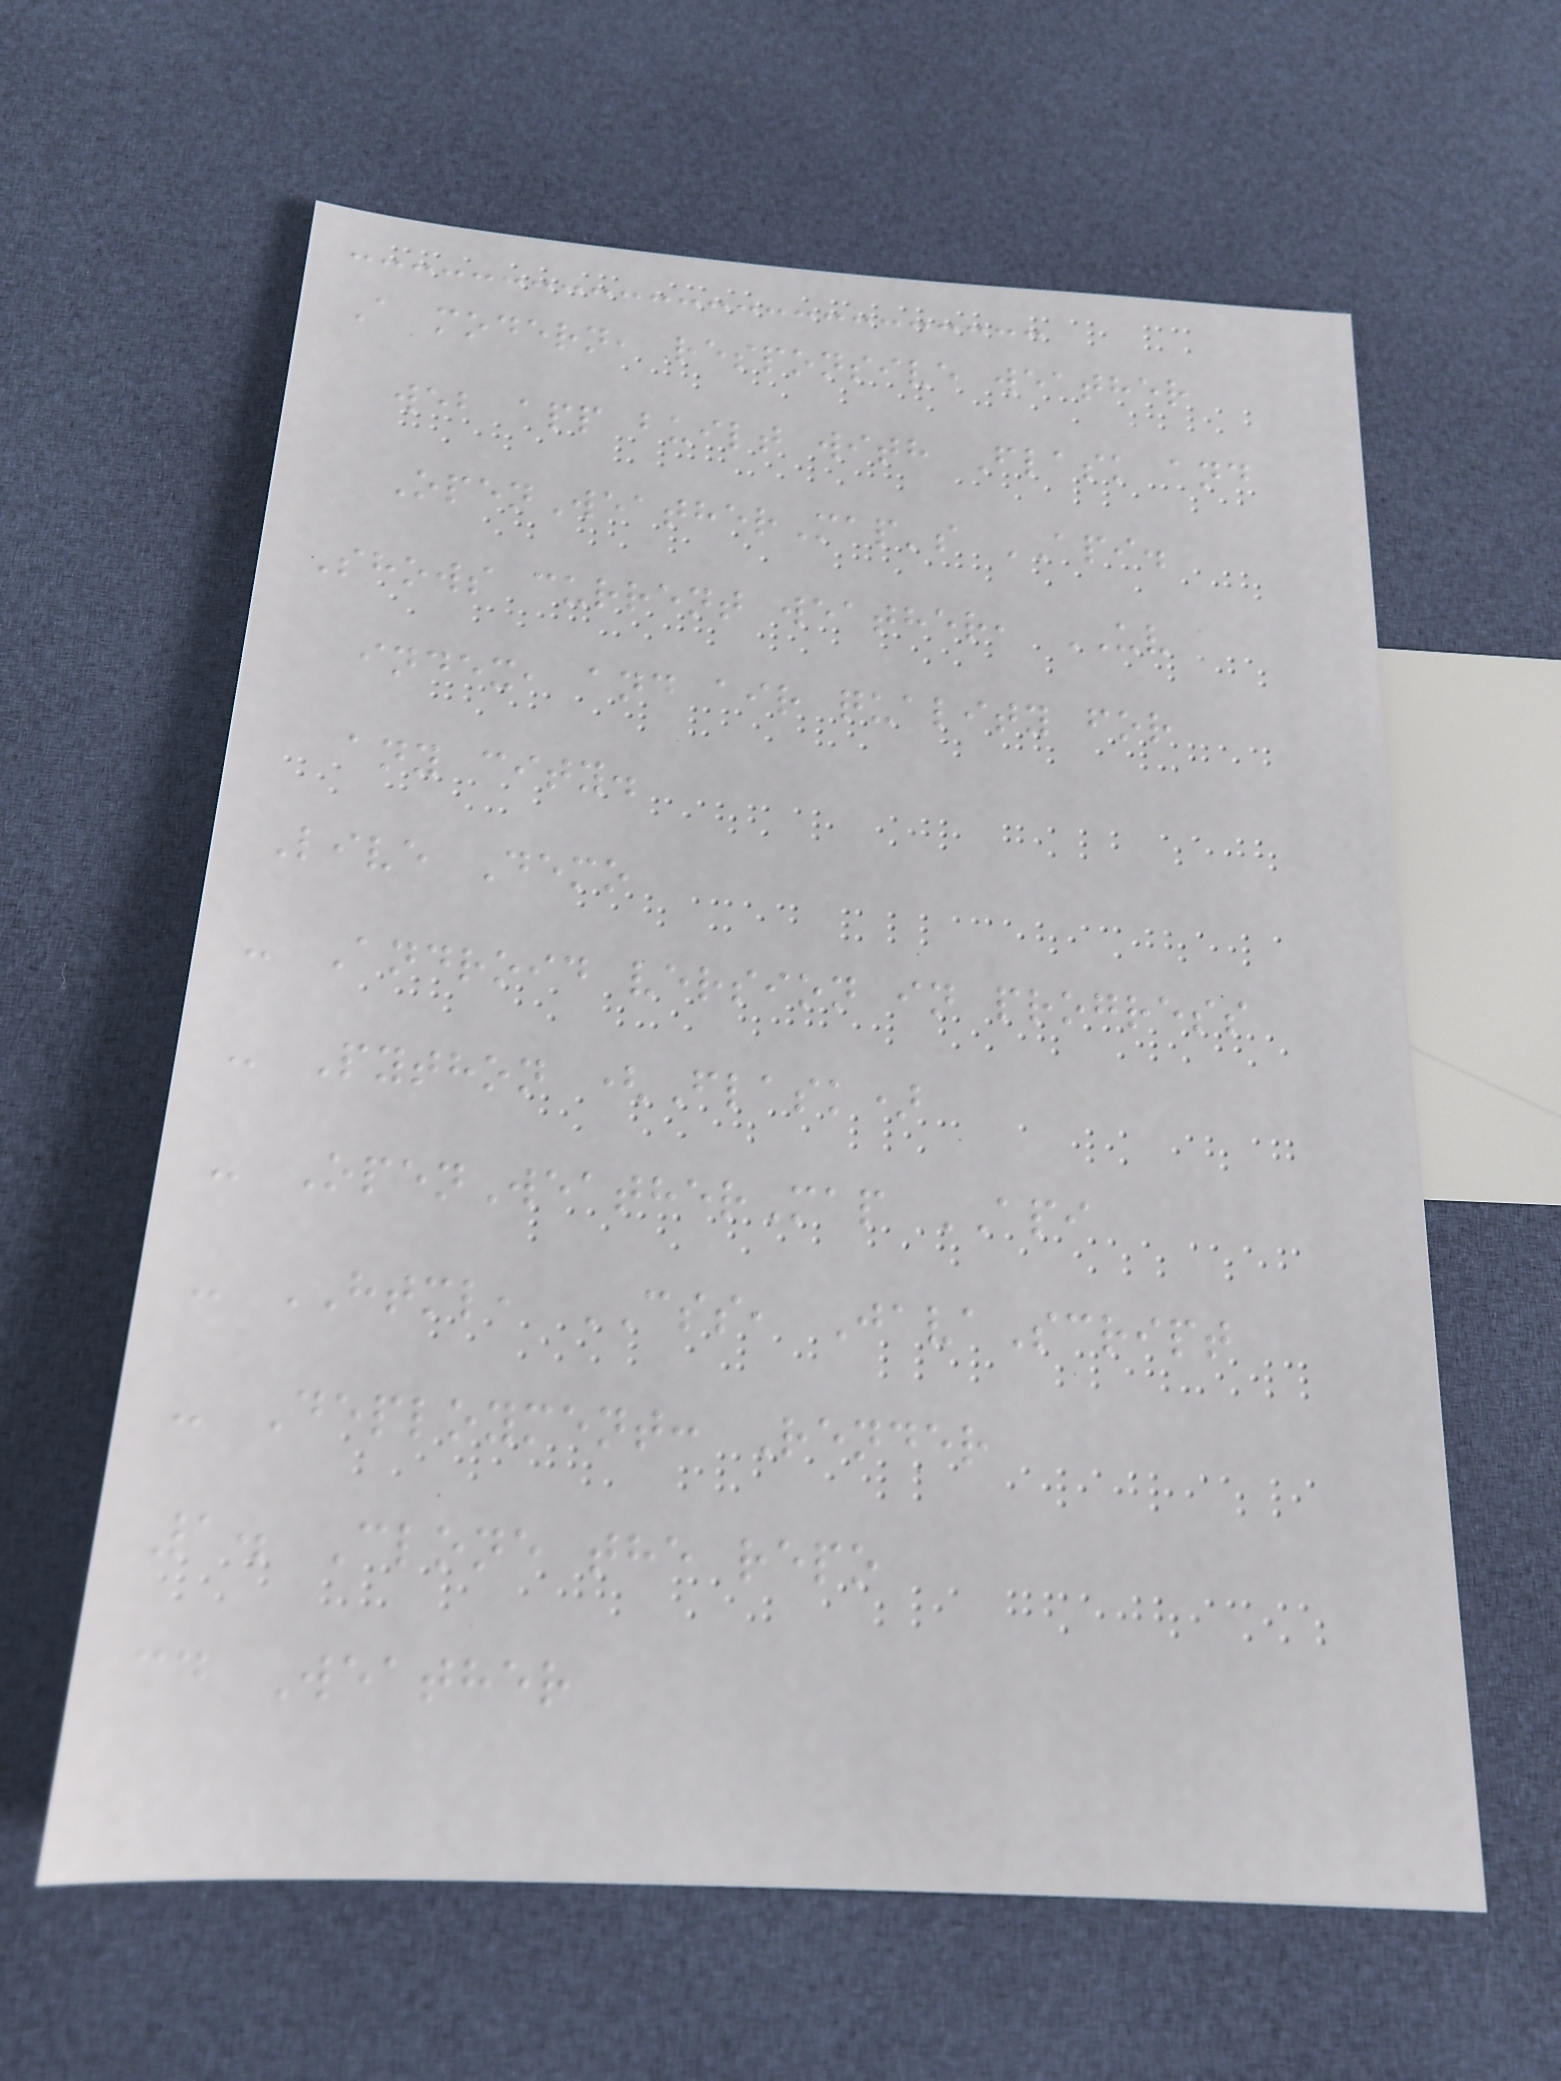A modern, responsive weather
web app built with Flask and
OpenWeatherMap's API.
Shows current weather, UV
index, and air quality for
any city.
Live Demo
- Android version in progress
- Python (Flask)
- OpenWeatherMap API
- HTML, CSS, JavaScript
- Deployment: Render
1. Clone the repo
cd Weather
